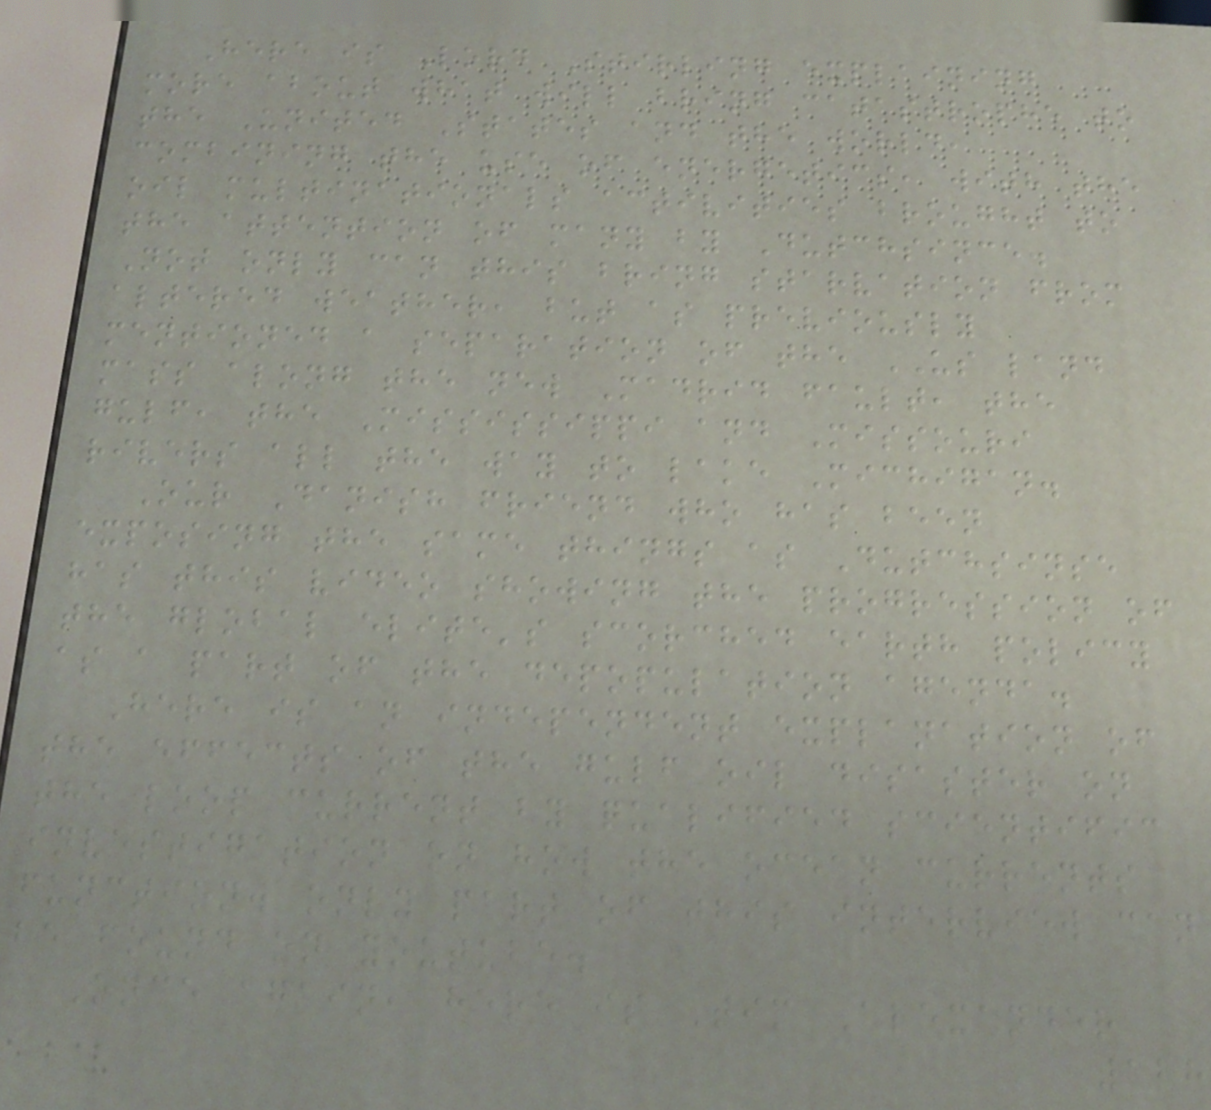Here is Lord Stirling explaining
more about what will bring catastrophe to
the United States and the world,
combining the use of energetics, with the
oil multinationals activities brought to
the attention of many by Dutchsince.
Not only can this bring starvation from
altered weather, but as previously
mentioned a separation of the US land
mass along the new Madrid fault, the
gulf, the Mississippi and Missouri
rivers all the way to lake Michigan.
Our Danish friend who has been
exposing the same things as Dutchsinse
has this video showing the progression of
the global elite's scorched earth policy
as a part of the depopulation agenda.
Here is an independent explanation of
the effects of the gulf oil disaster on
the loop current by qualified scientific
investigation on how the ocean currents
function. only part of this interview can
be found on youtube.
Once again, here is Tim Alexander
128
